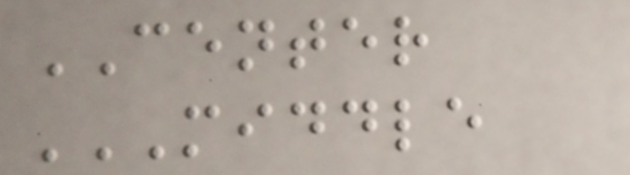CENTER
MIDDLE
